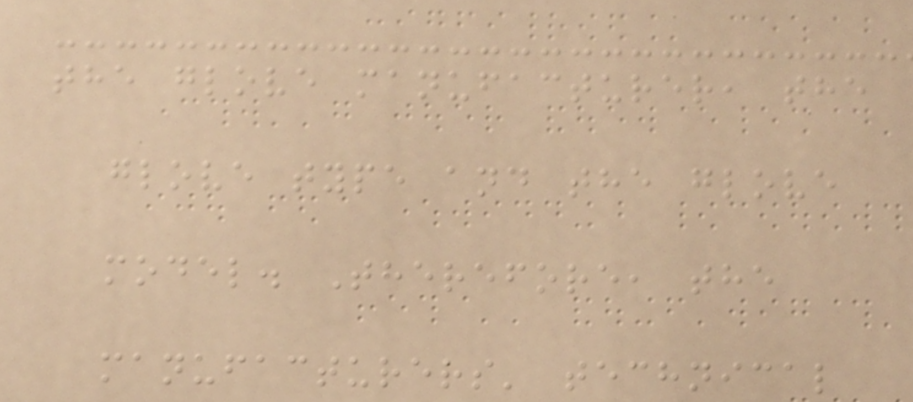the glove manufacturer, the
glove type and the glove
model. Therefore, the
manufacturers' technical
